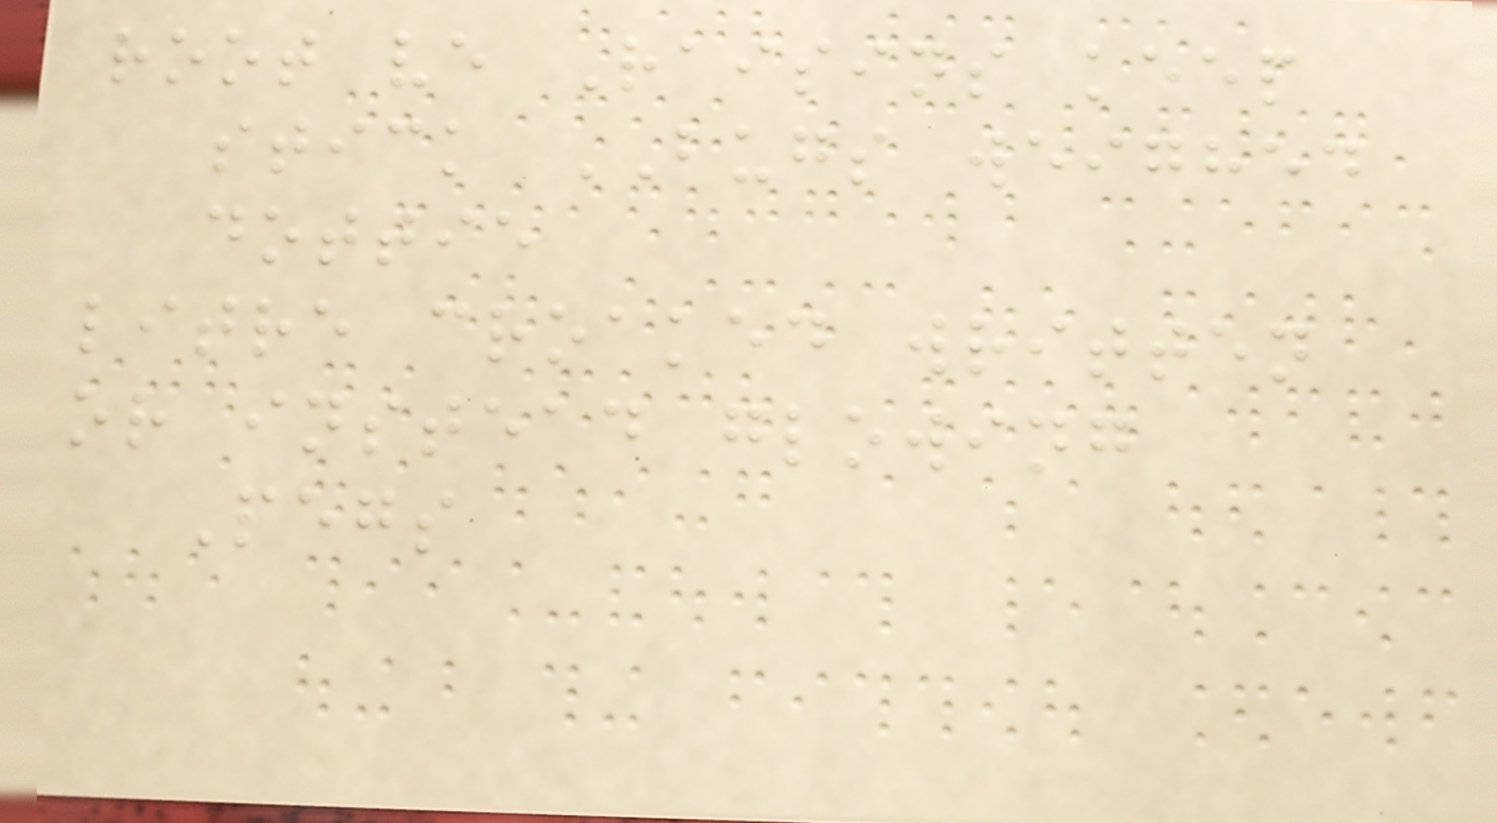root ve Raisins keep
stick BUGS weighed
dottie
litre croaked written
or instead glowing
Pegs
